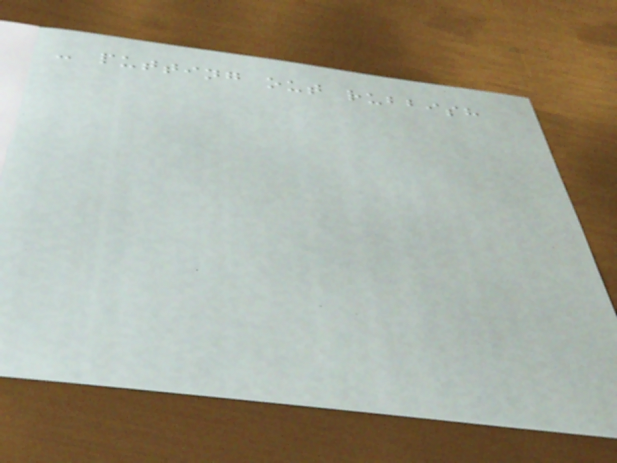- putting out rubbish
